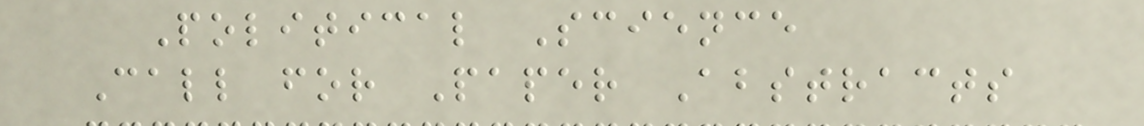Political Science
Call for Paper Abstracts
